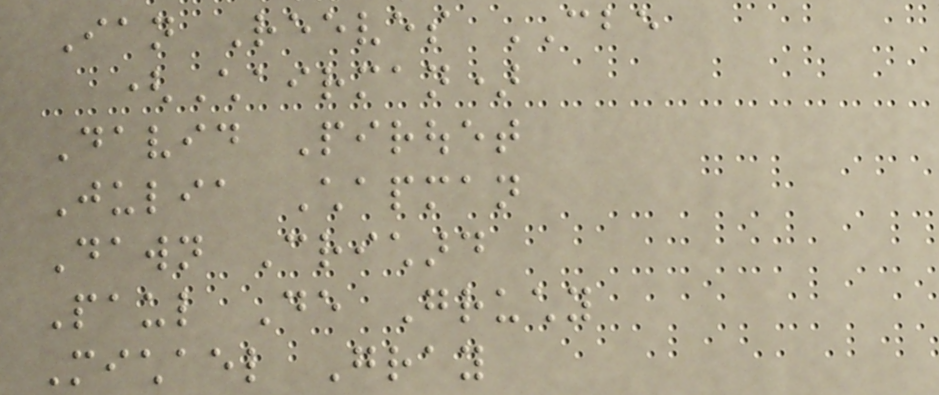Ian Reeves CBE
(Chairman)
David Pirouet
Julia Chapman
Dawn Crichard
Paul De Gruchy
Michael Gray
